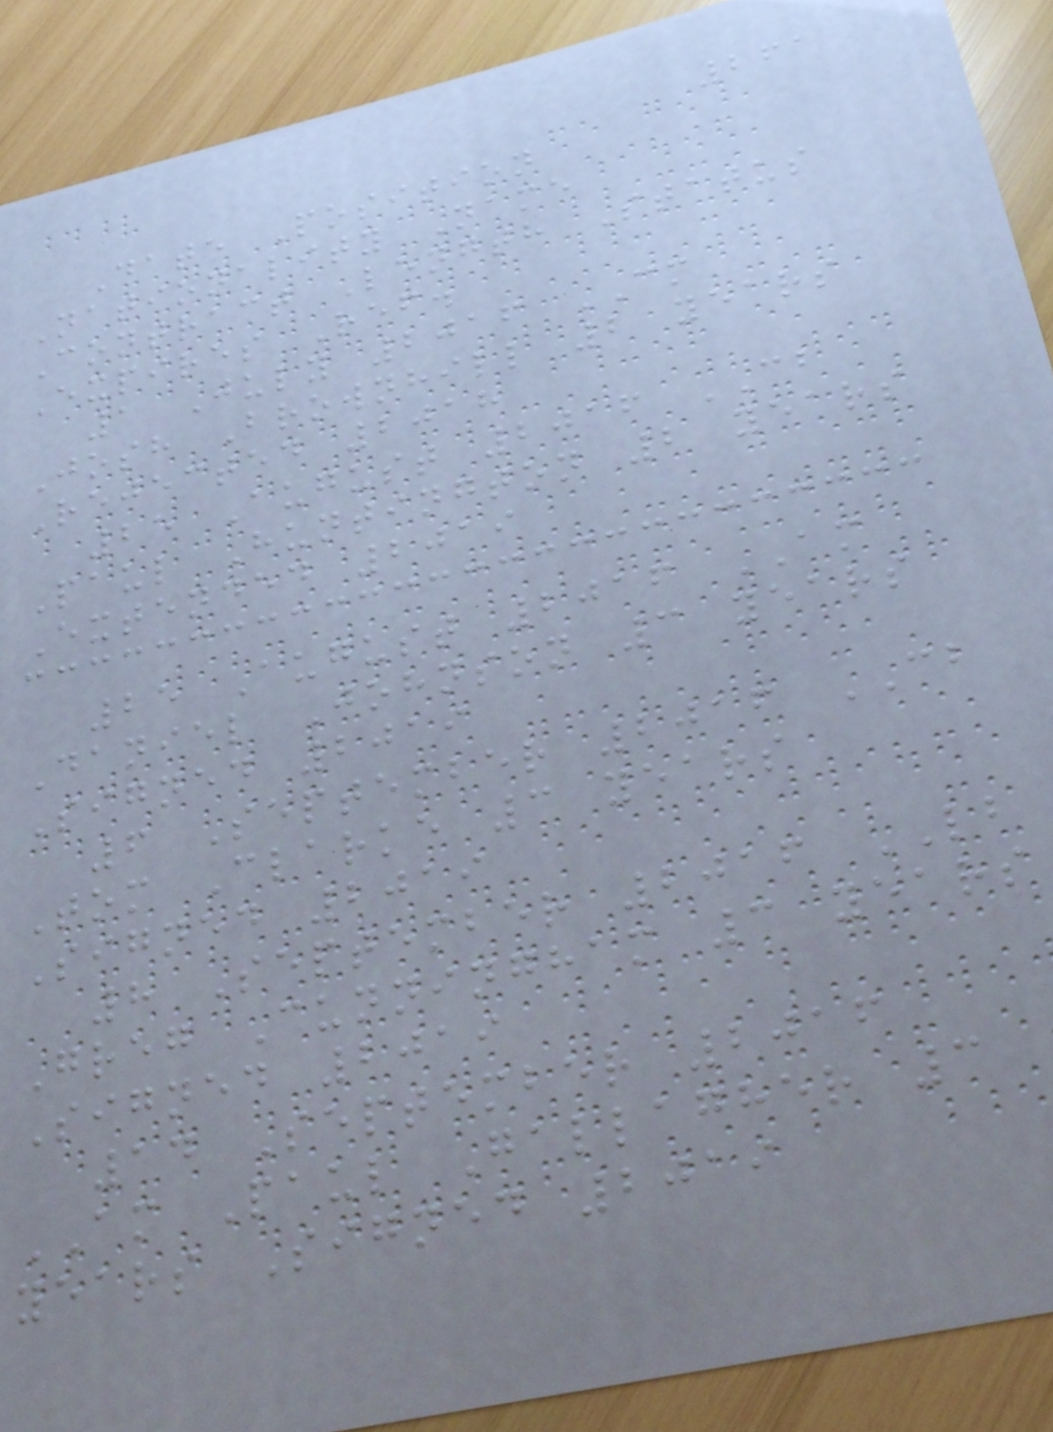261
Date Position
Nationality Name
Contract Length Status
Expires Ref.
1 July 2016 CM
Josh Brownhill 2 years
Rejected 2018
25 August 2016 CB
Paul Huntington 2 years
Extended 2019
25 August 2016 AM
Daniel Johnson 3 years
Signed 2019
6 September 2016 CB
Tom Clarke 3 years
Signed 2019
8 September 2016 LB
Greg Cunningham 3 years
Signed 2019
14 September 2016
AM Paul Gallagher 3
years Signed 2019
